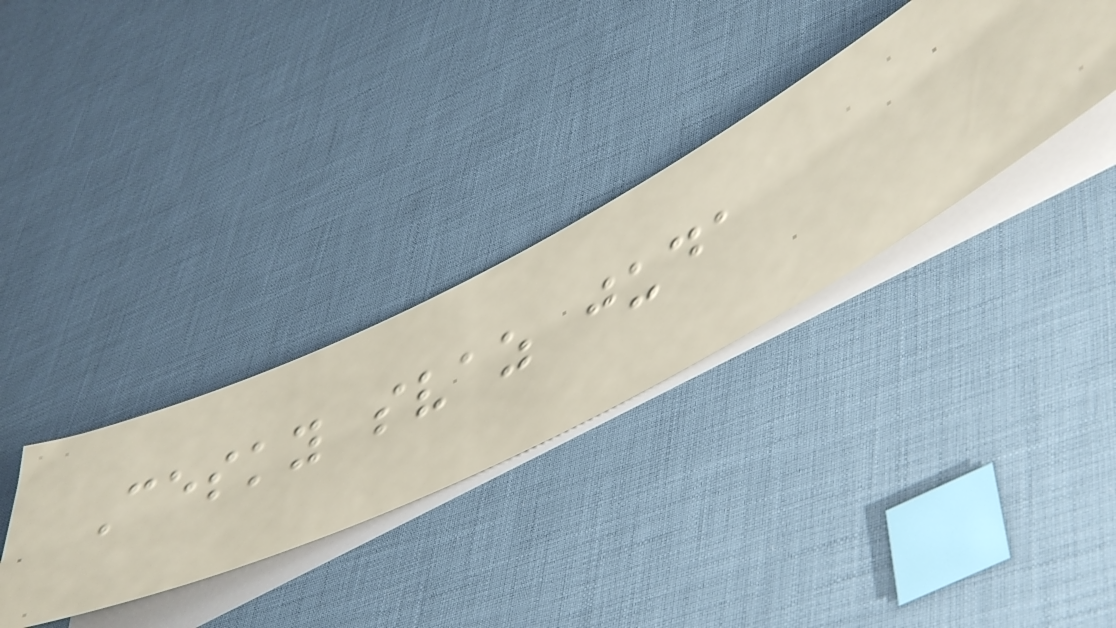Cesky svaz juda
